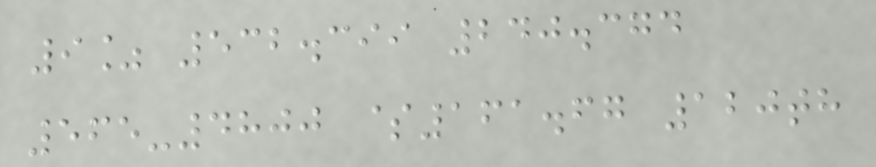9% 532.399 240.374
565-4800 $161.67 120th
